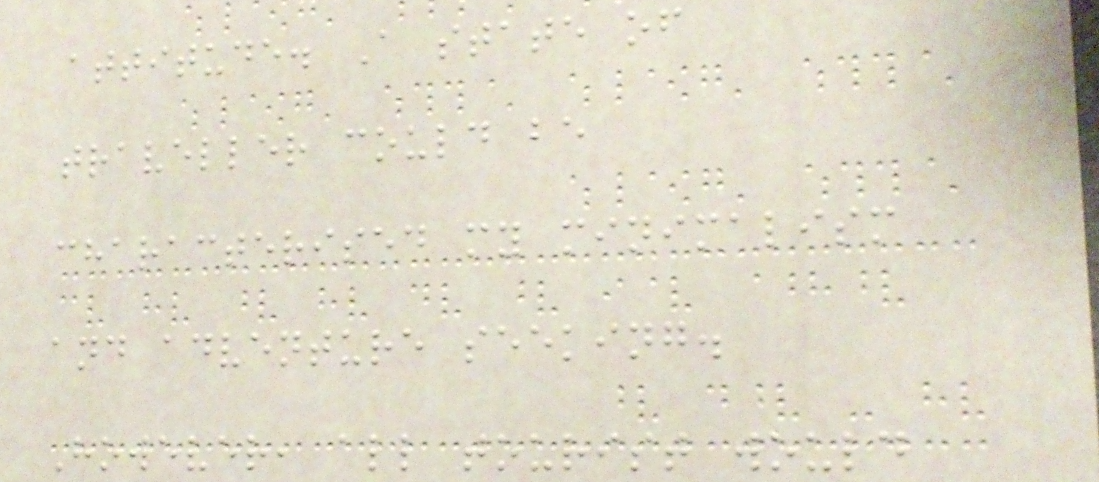attitude. A state of
traveller could be
characterised my minimalism
and adventure seeking.
However, all tourist would
